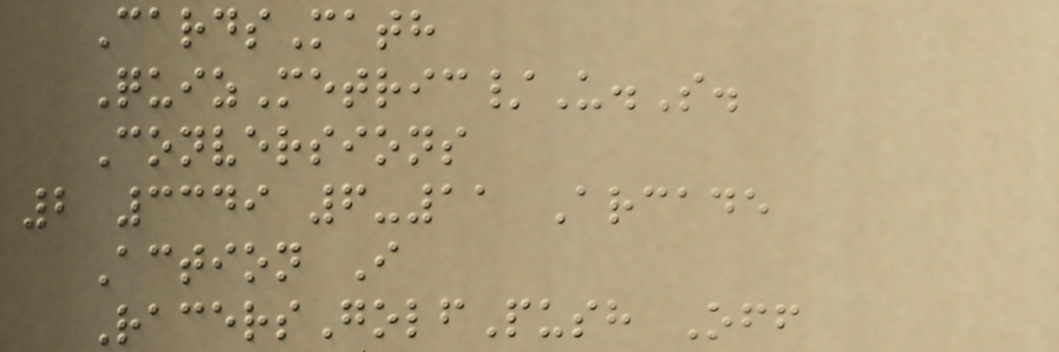CardsMath
QuizMetric/U.S.
Conversions
2 3349 6-11 Arcade
Action I
RacersGolfPush Off
